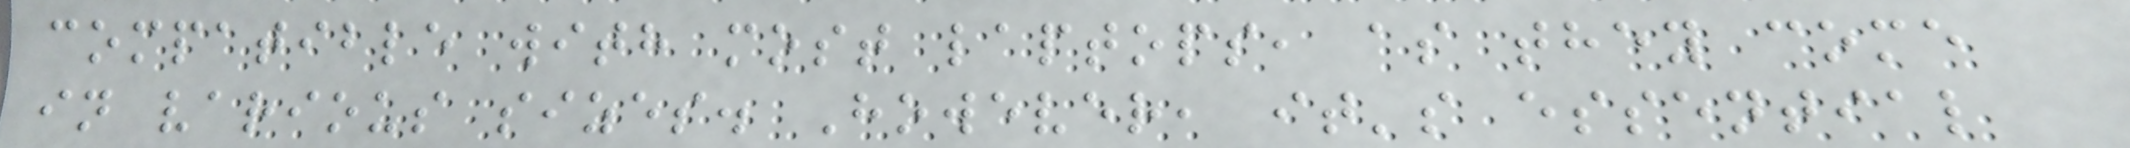compatible with most laptops, as they come
in various sizes. However, it's essential
